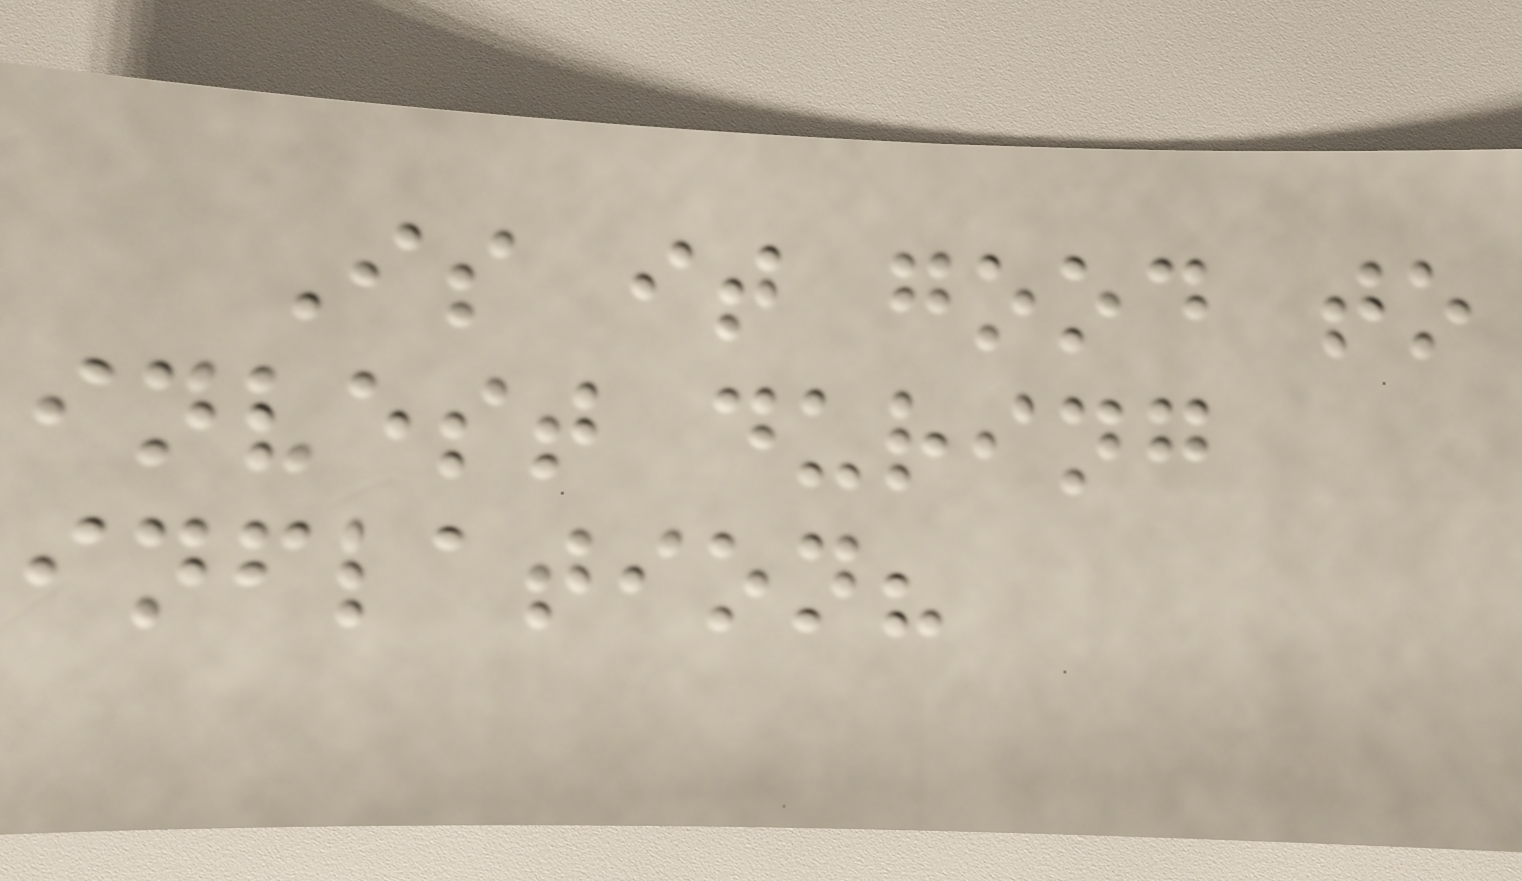Is it good to
invest during
inflation?
